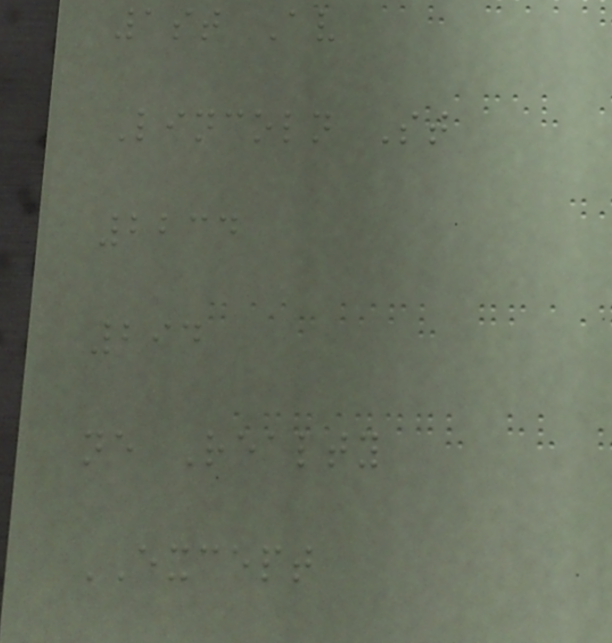1st Av
Lincoln St
2234
294
ne Realty
EXCEPT
